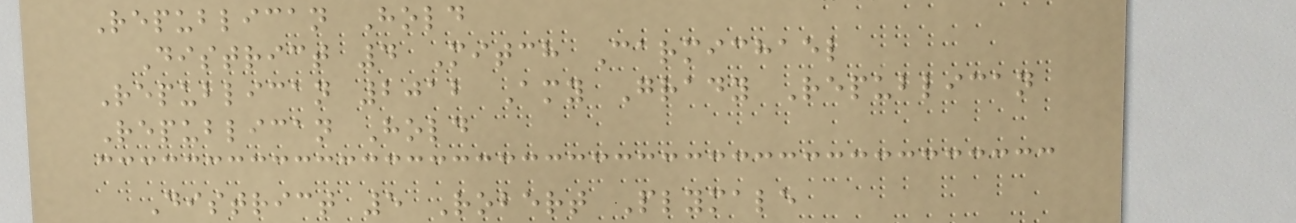Republican Hold
District 4 Mitch Carmichael
Republican 2012 Amy Grady Republican
Republican Hold
District 5 Robert Plymale
